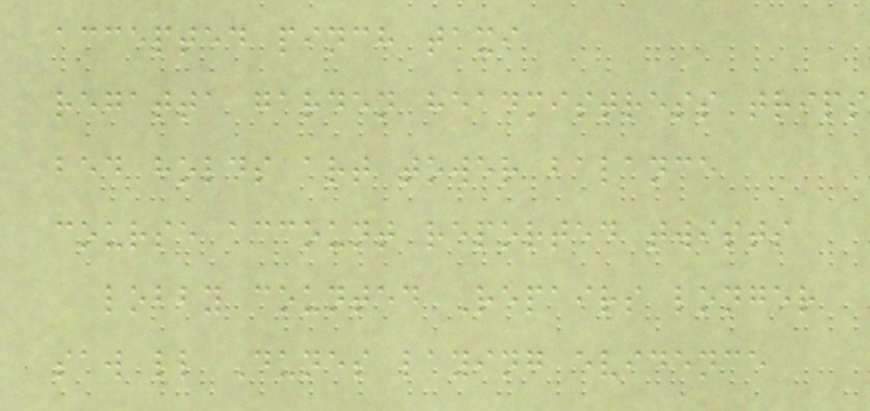accepted pinch taxi
regatta garden headmistress trips
bed holds art tower balance
course account reported twists
lobby counted Repairs longer
saw ll Dunes laying evidence
